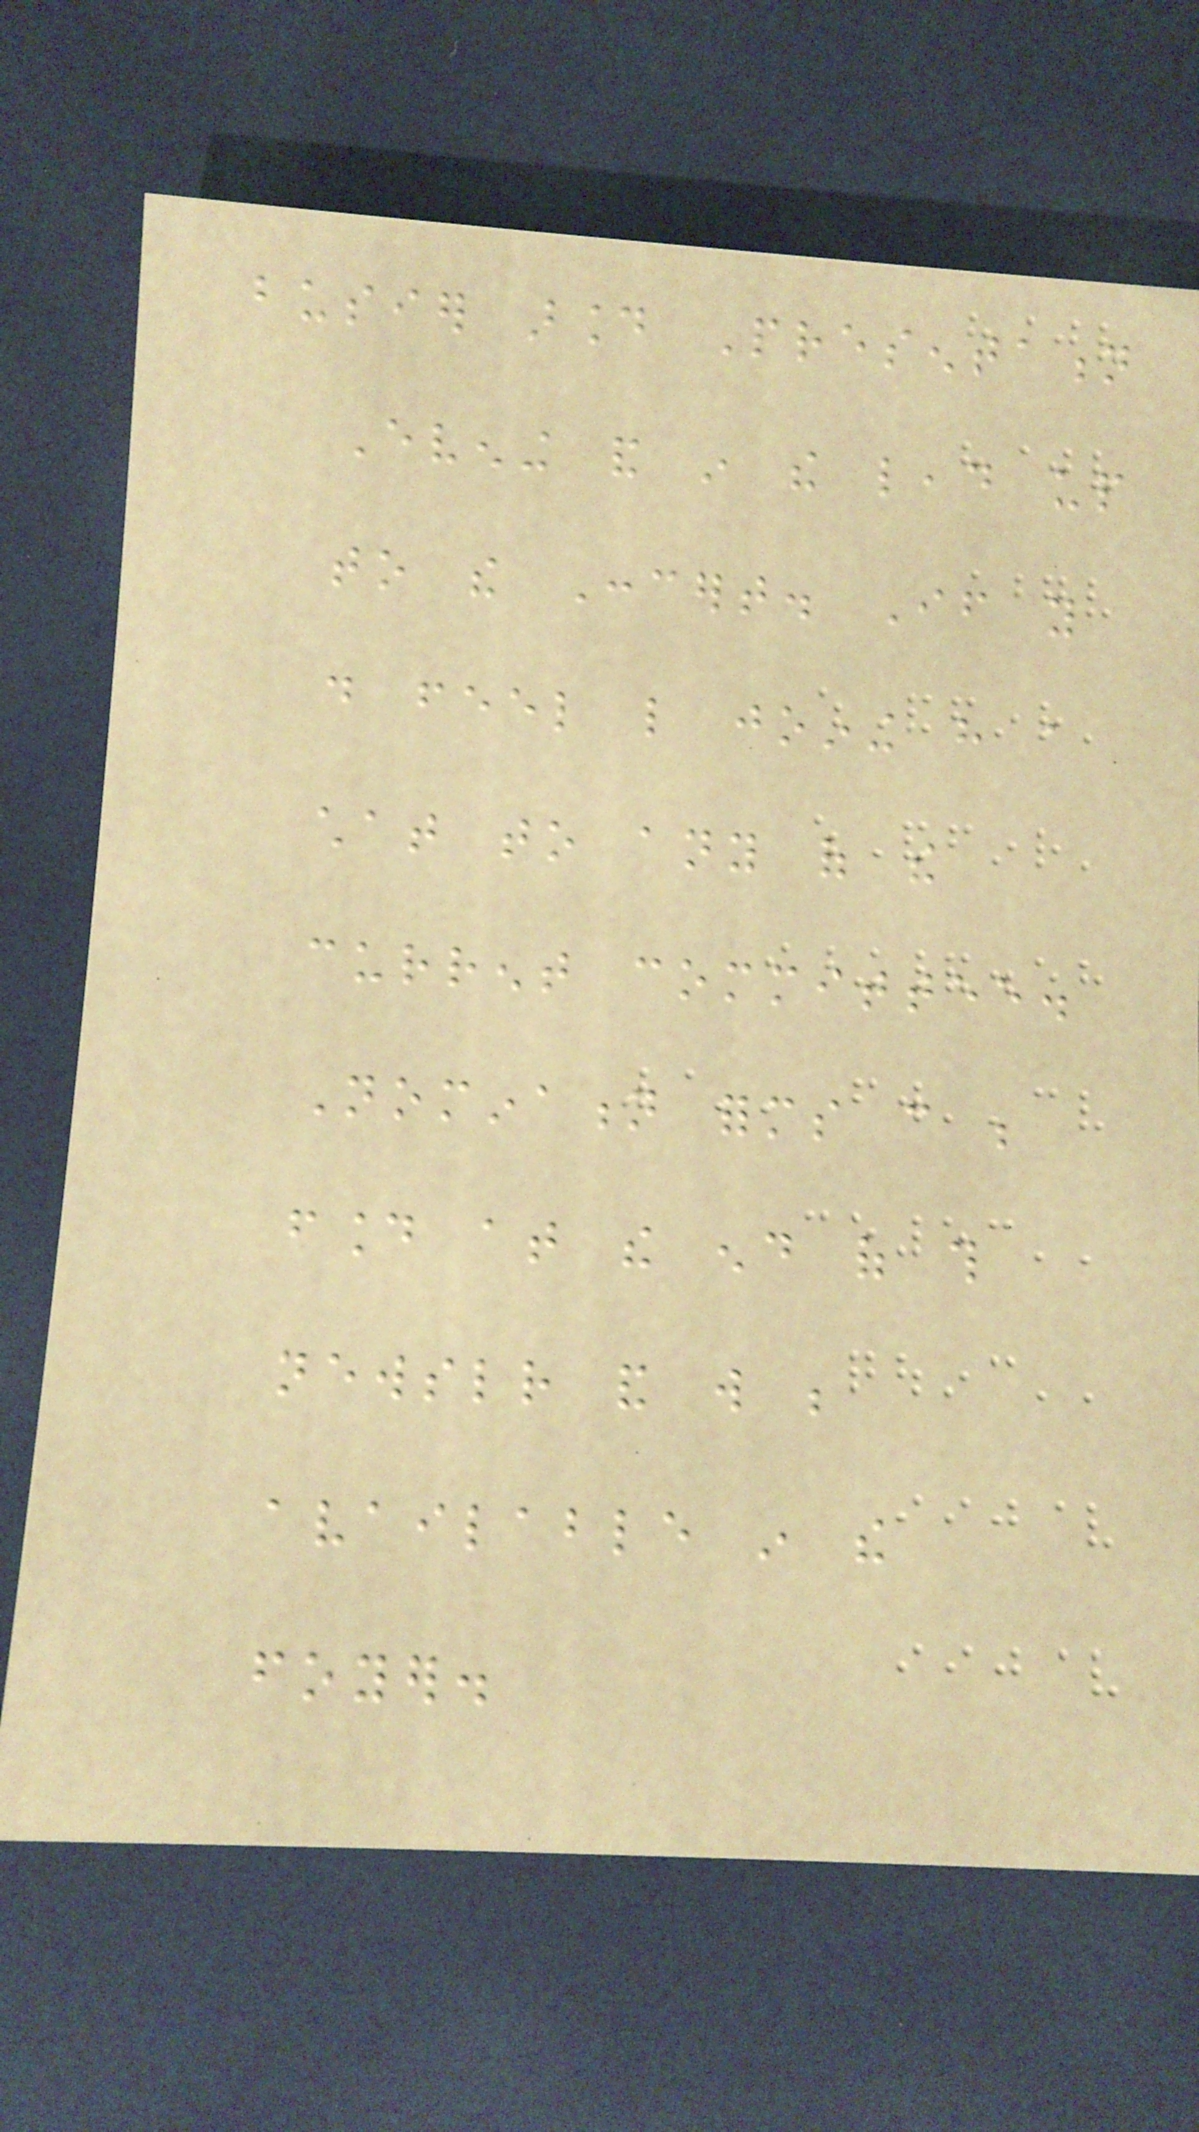busier around Presentation
Evening and in the lead up
to the Concert. If you
do feel like joining have a
chat to any of the
current committee.
Nomination forms can be
found at the end of this
newsletter and will be
available in the
foyer.
